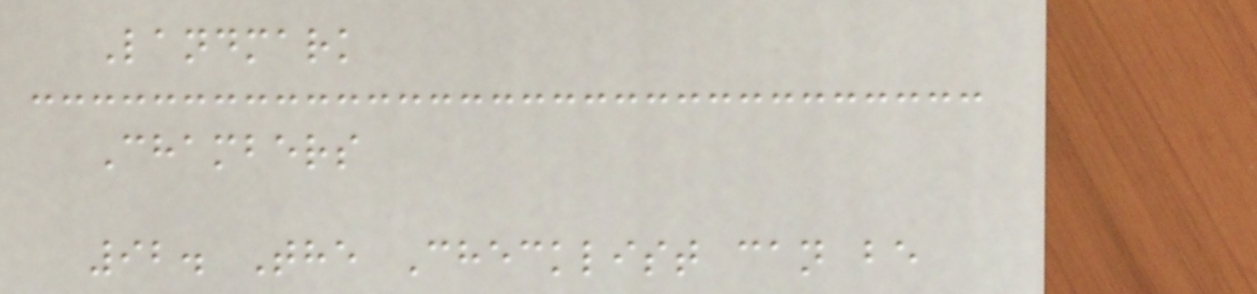Landmark
Chambers
92. The Checklist can be
